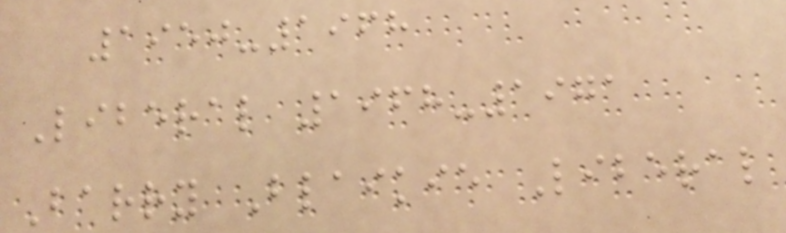1950-1968
Liberal 1968-1971
Barry Blaikie Liberal
